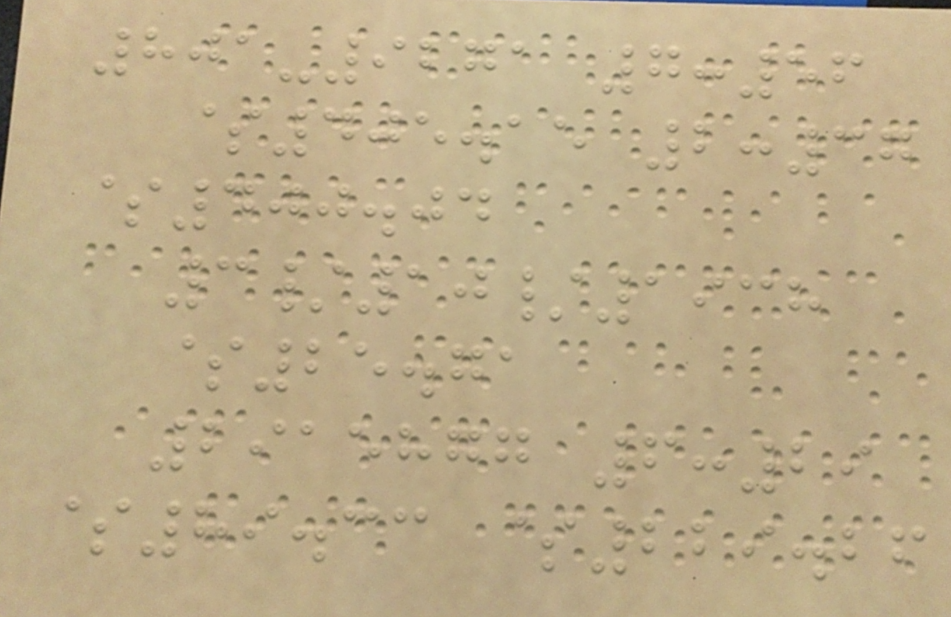801-9271 7:56
$405.15 2:37
$400.04
3/10/1938
$25.71
2915877 6:29
$89.33 $229.26
